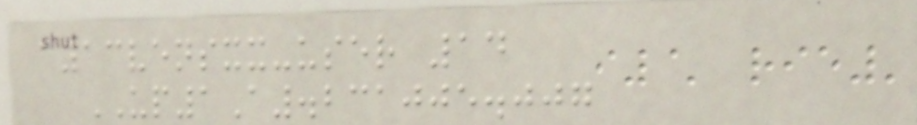a13vensxx-user 14
UP1A.231005.007
